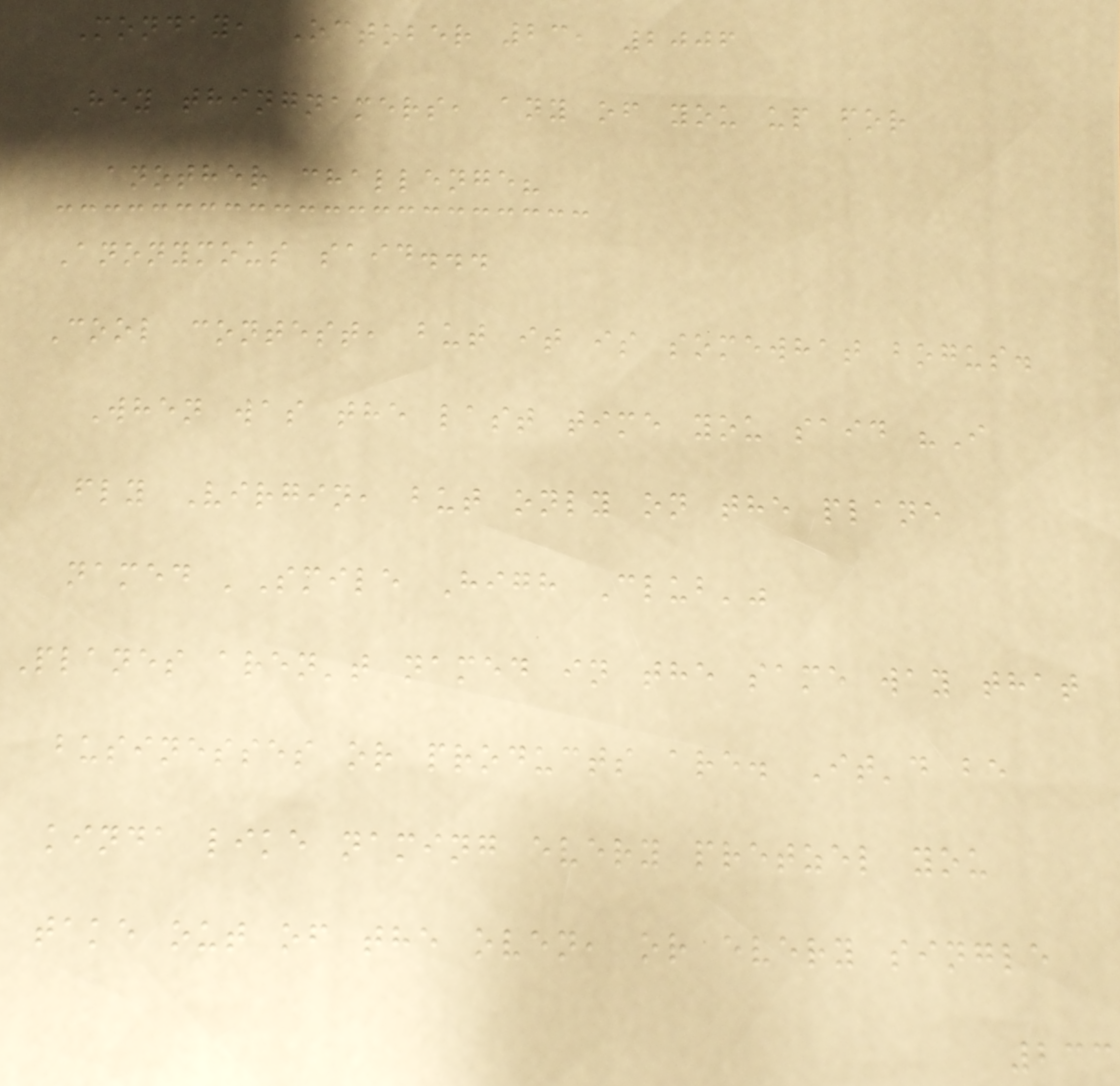Monday, October 23, 2006
Hey thingnamers, any of you up for
another challenge?
Anonymous said...
Cool contest, but it is somewhat bogus.
When was the last time you said "I
fly Virgin, but only on the plane
named 'Smile High Club'"
Planes aren't named in the same way that
businesses or products are. It'd be
kinda like naming every pretzel you
take out of the oven, or every single
233
